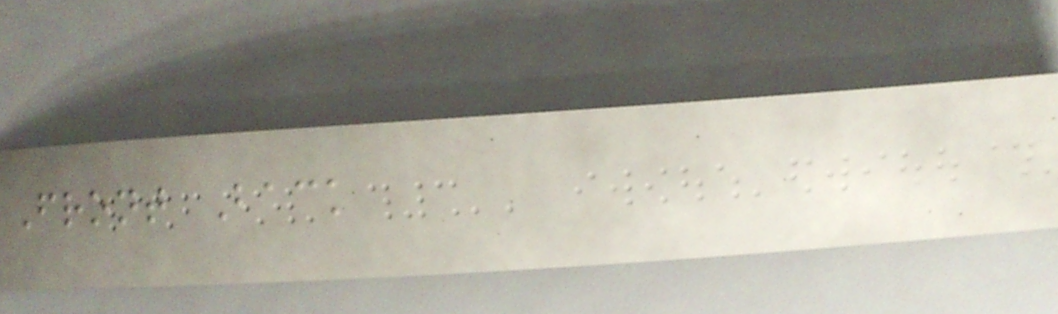Front Back
